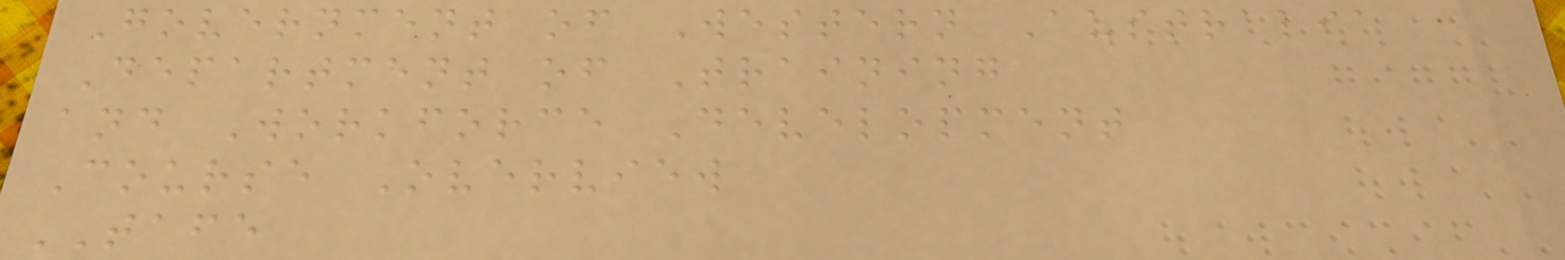Government of Western Australia
Department of Training
and Workforce Development
Course Overview
TAFE
